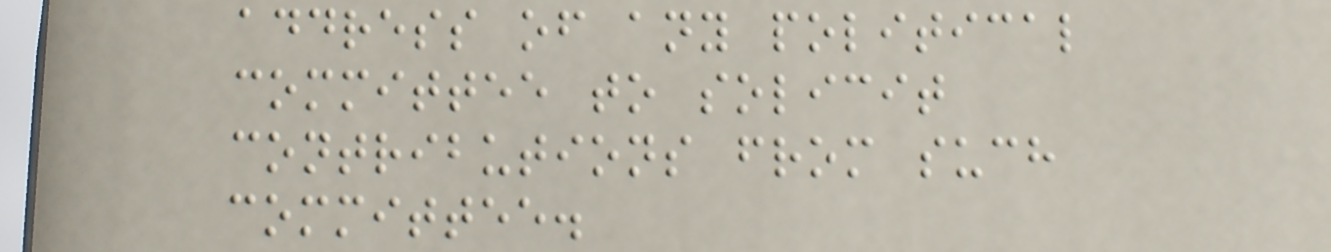address of any political
committee to solicit
contributions from such
committee.
